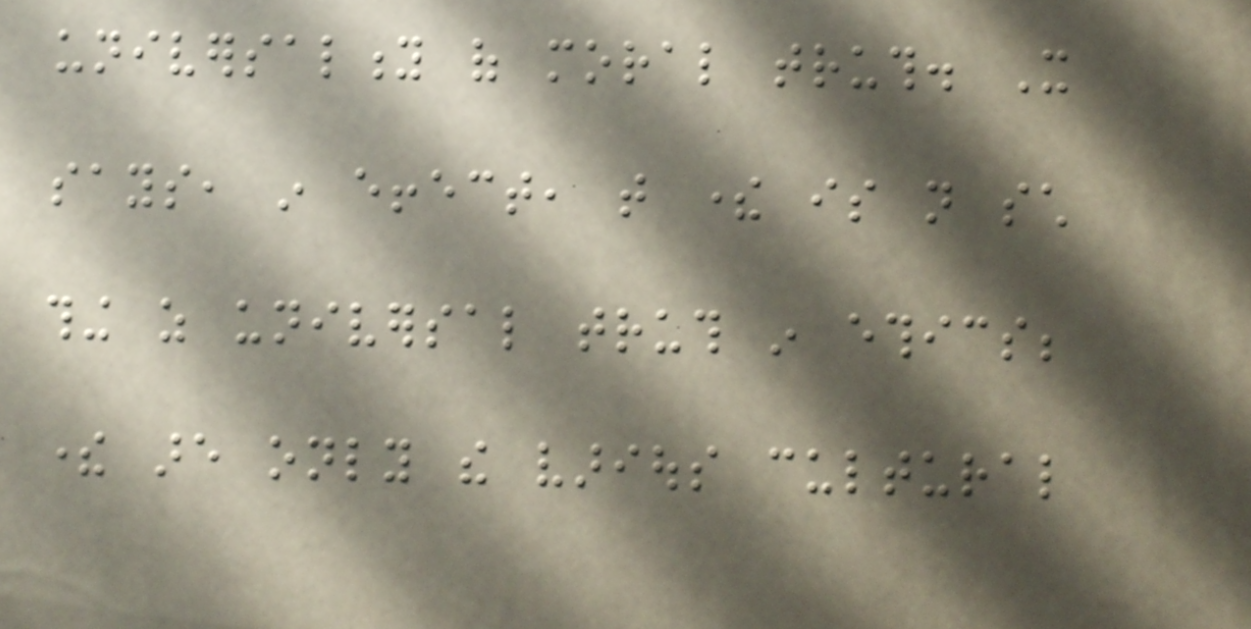universality of moral truth. It
says, in effect, that there is not such
thing as universal truth in ethics;
there are only the various cultural
